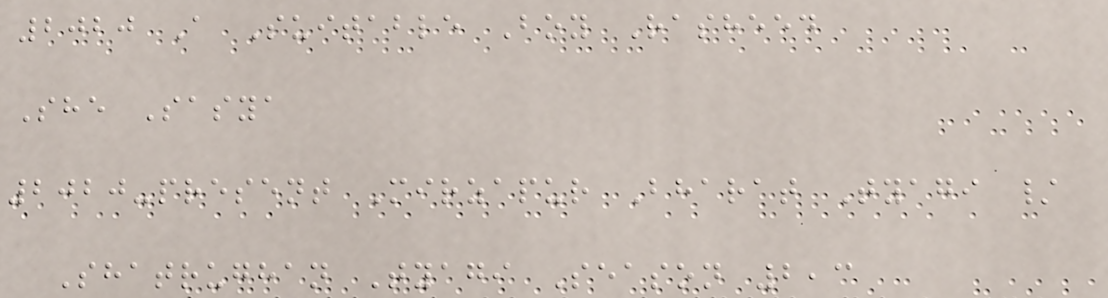2020 A Suitable Boy Rasheed
She Sasya
2020-present Mirzapur Bharat Tyagi /
Shatrughan Tyagi Season 2,3
